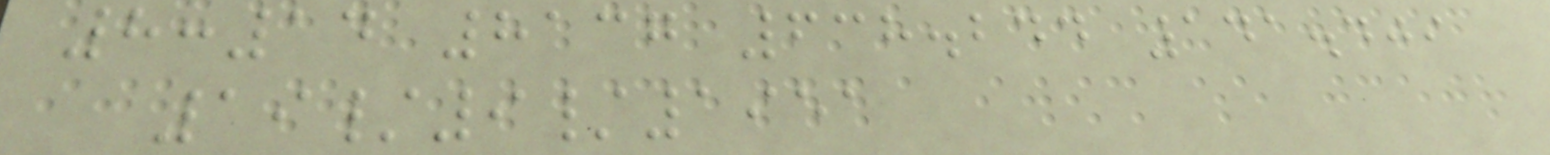8:14 8137 638.244 141.409
19/9/1951
